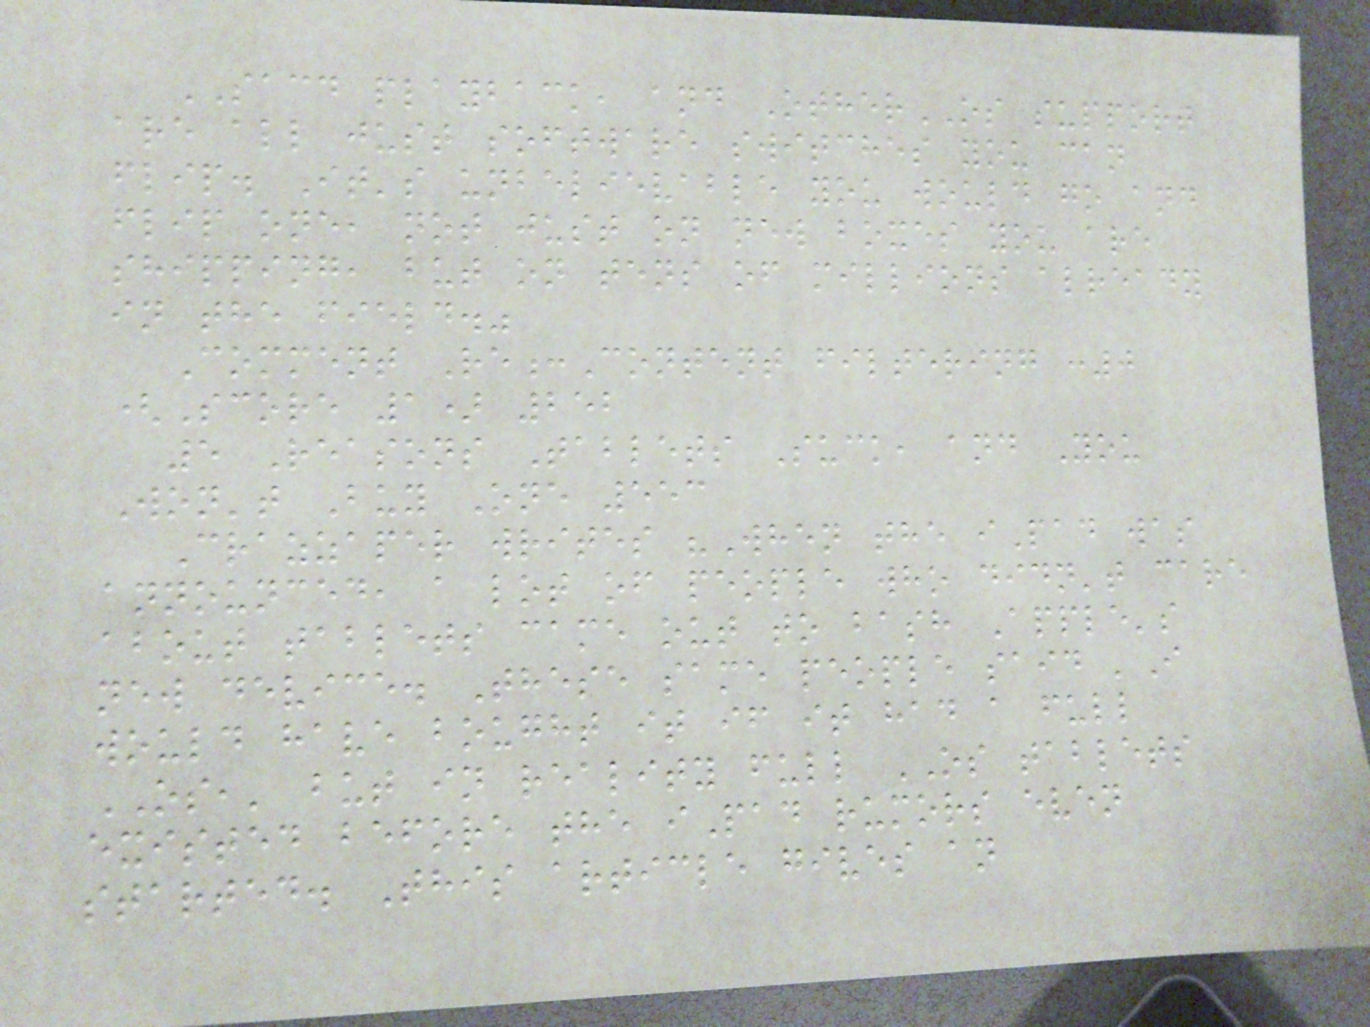SACD playback, and OtherOS support
are all just software switches you can
flip. It's unbelievable you would go and
flip one, not just on new boxes you are
shipping, but on tens of millions already
in the field."
Comment Re:Content filtering :0
(Score 1) 252
5 Reasons Tablets Suck, and You
Won't Buy One 553
Crazzaper writes "When the iPad was
announced, a lot of people who didn't care
about tablets came out to bash Apple's
new device. These same people said 'I
would have bought it if it had a full
OS,' but in reality full OS tablets
existed before the iPad rumors even
started. This article gives an
